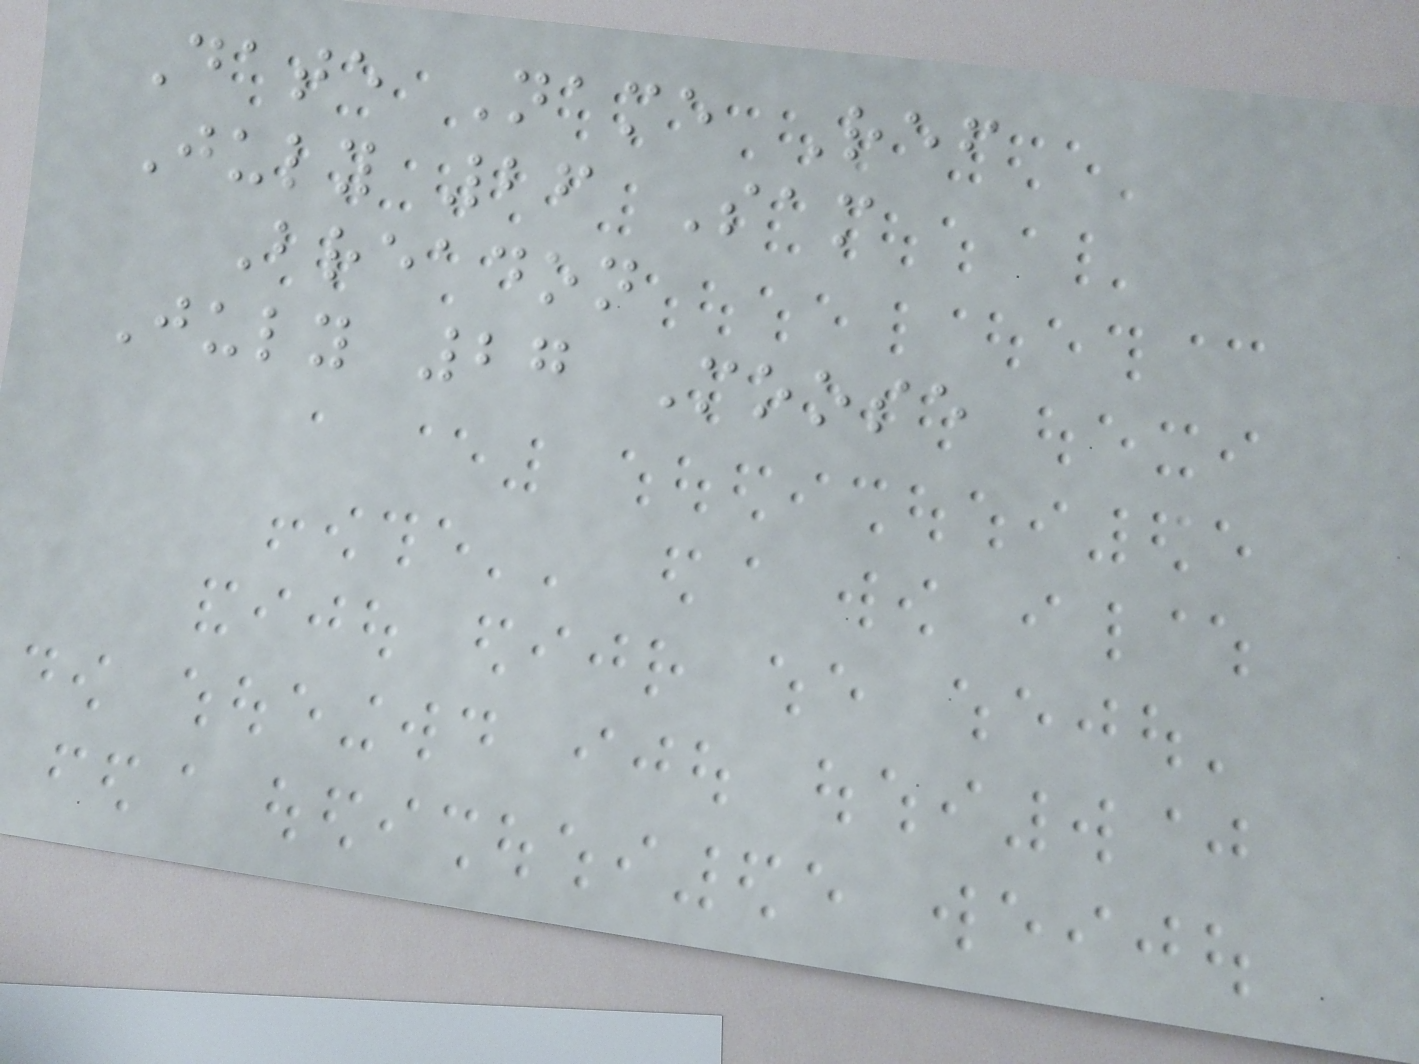Date Name Ref
July 26 Sam
Breadon
July 27 Moose
